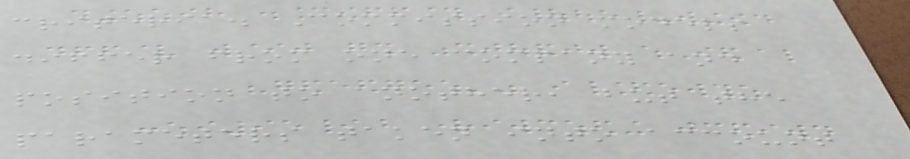criteria. Commission models
differ from one company and
position to another, but the
parameters taken into account
